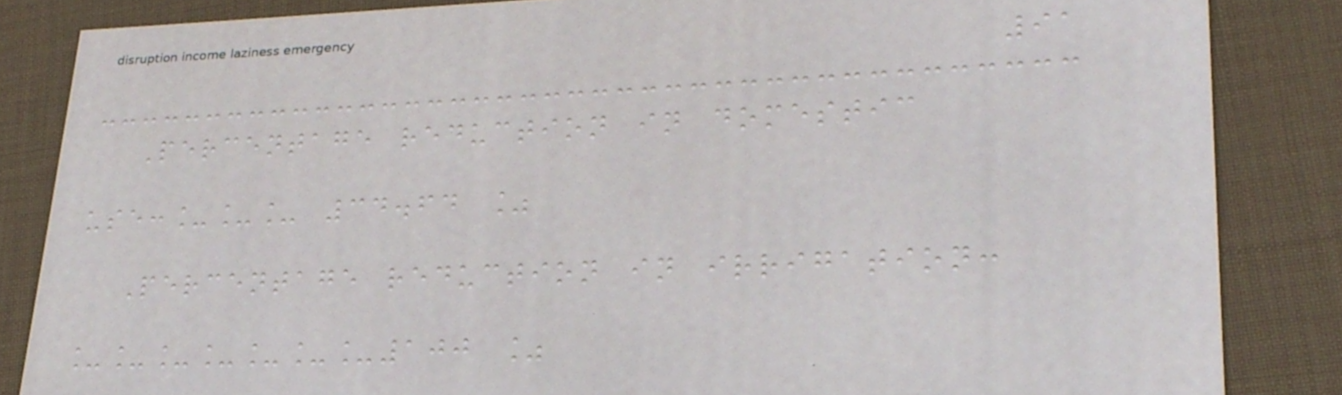91
Percentage reduction in domestic
use:___ 34.64 %
Percentage reduction in irrigation:
_______100 %
